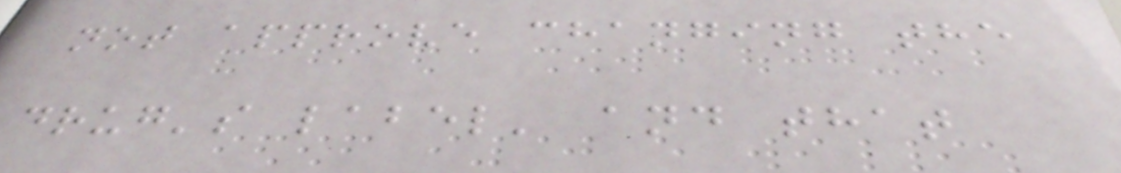not approve changing the
drug's label' and that
